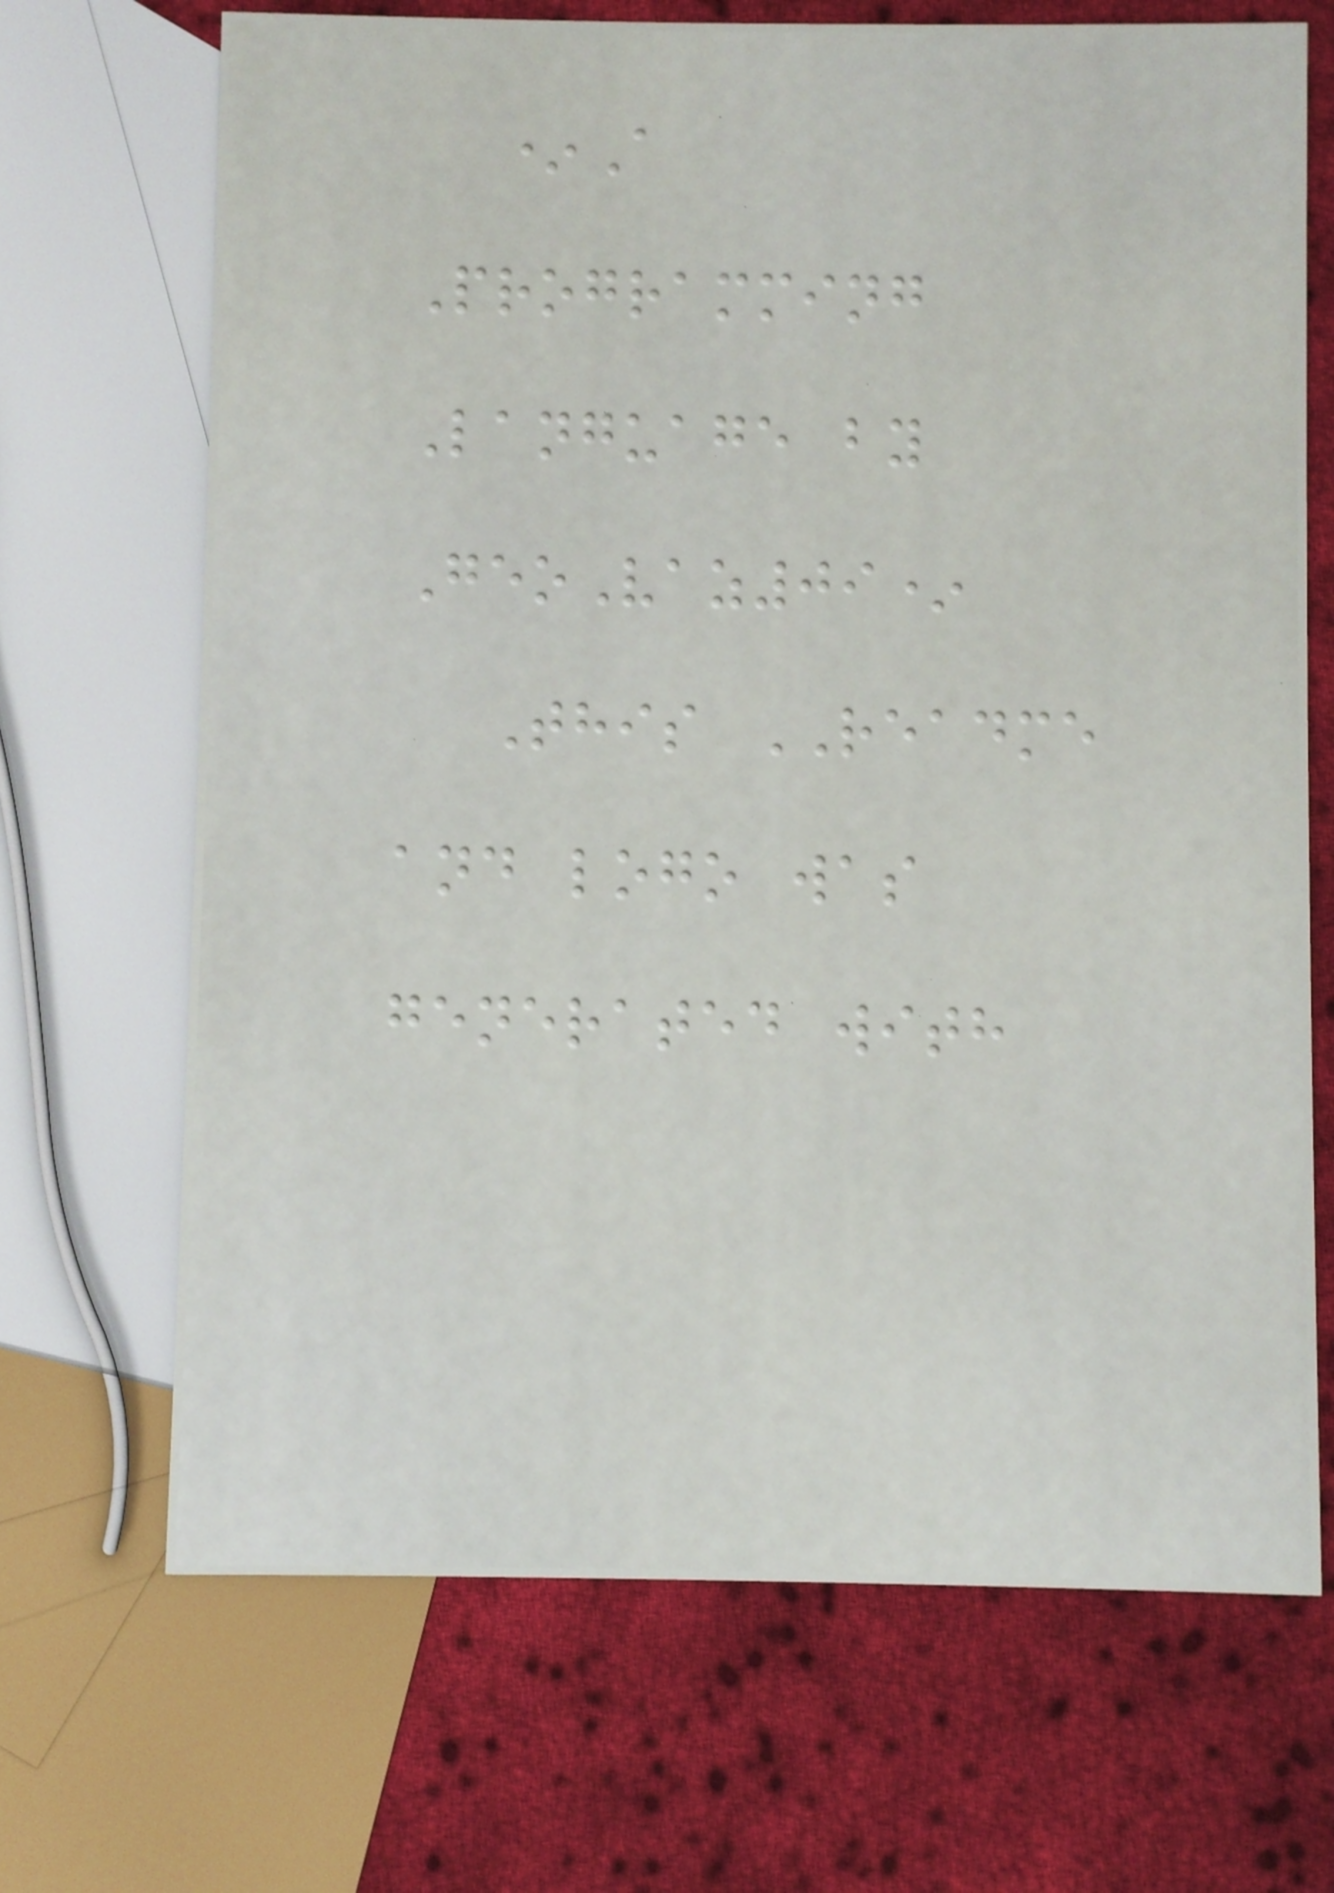*A
Programming
Language by
GeoVaz09*
This README
and logo was
generated with
